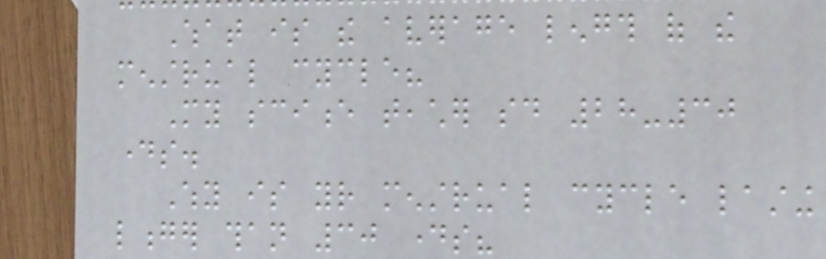What is the average length of the
menstrual cycle?
My science teacher said 28-30
days.
Why is your menstrual cycle lasting
longer than 30 days?
